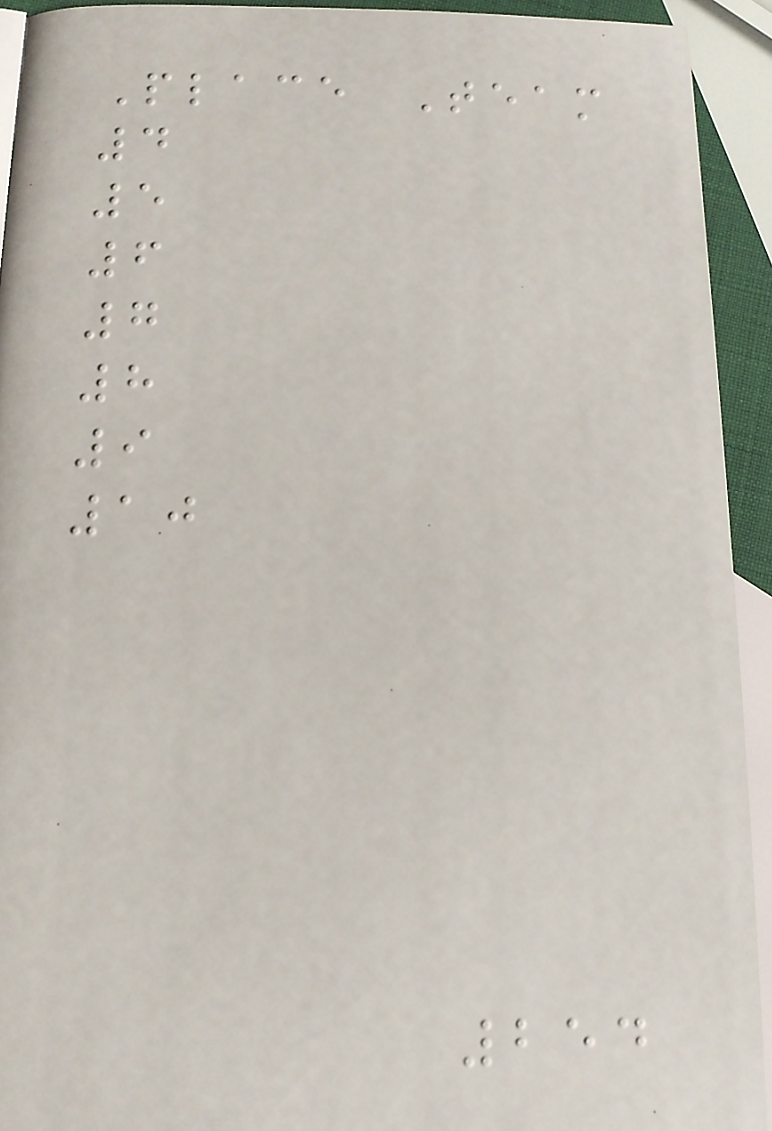Place Team
4
5
6
7
8
9
10
254
